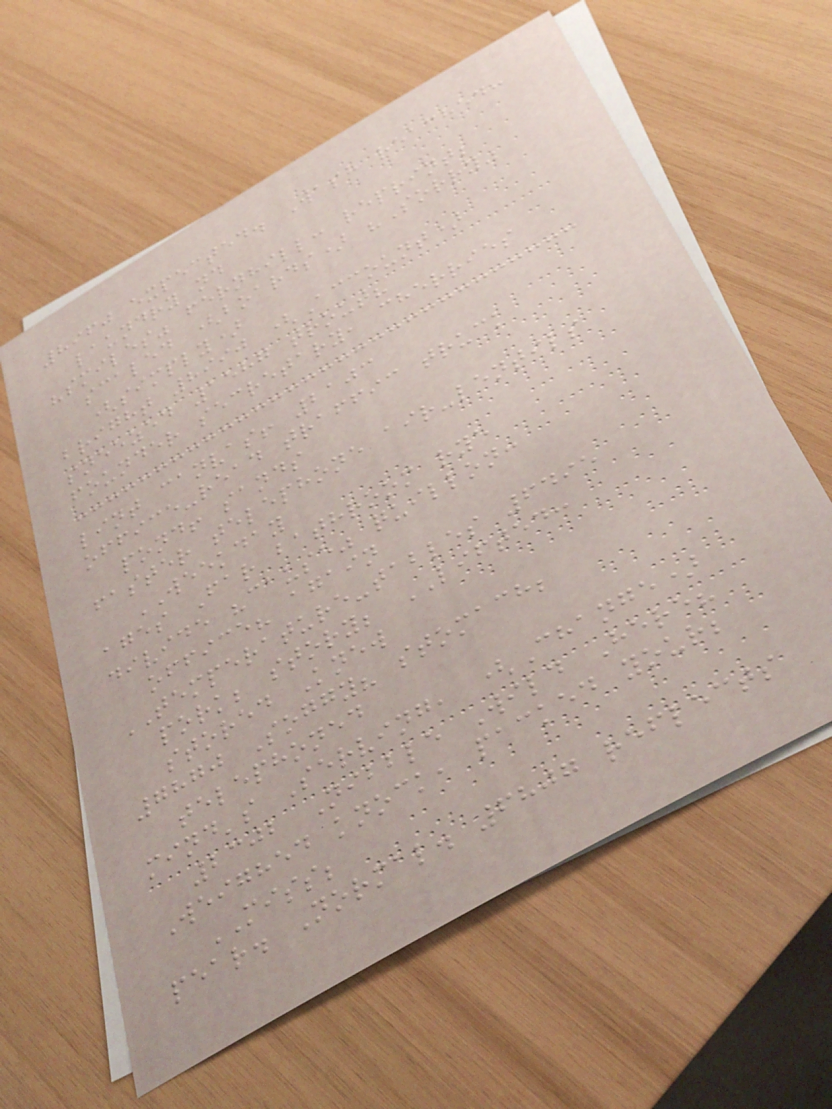8960 expected. Wash reached:
laundry nd
"smiles" fernhill: reprint;
scaled (boards) "Sorry"
(simply)
bright 8990 (Account)
sneezed 1587 trout?
founder secretary, cherries
lint canvas! 2103
office-read traffic truck
pond! sands
faster telephone air-lentils
WEEKDAY
ages Far bathroom rye
divide "cause" quillon:
office? again
TEMPERATURE-tables 6495
pork; story; LIFTED:
stored Knew
7870 Soggy? stomach;
telephoned
mind's Serving, (Change)
2302 Nibble Wild Here?
Weighed knock, packed your;
MISS;
pear. Normal. 6807 reflects
